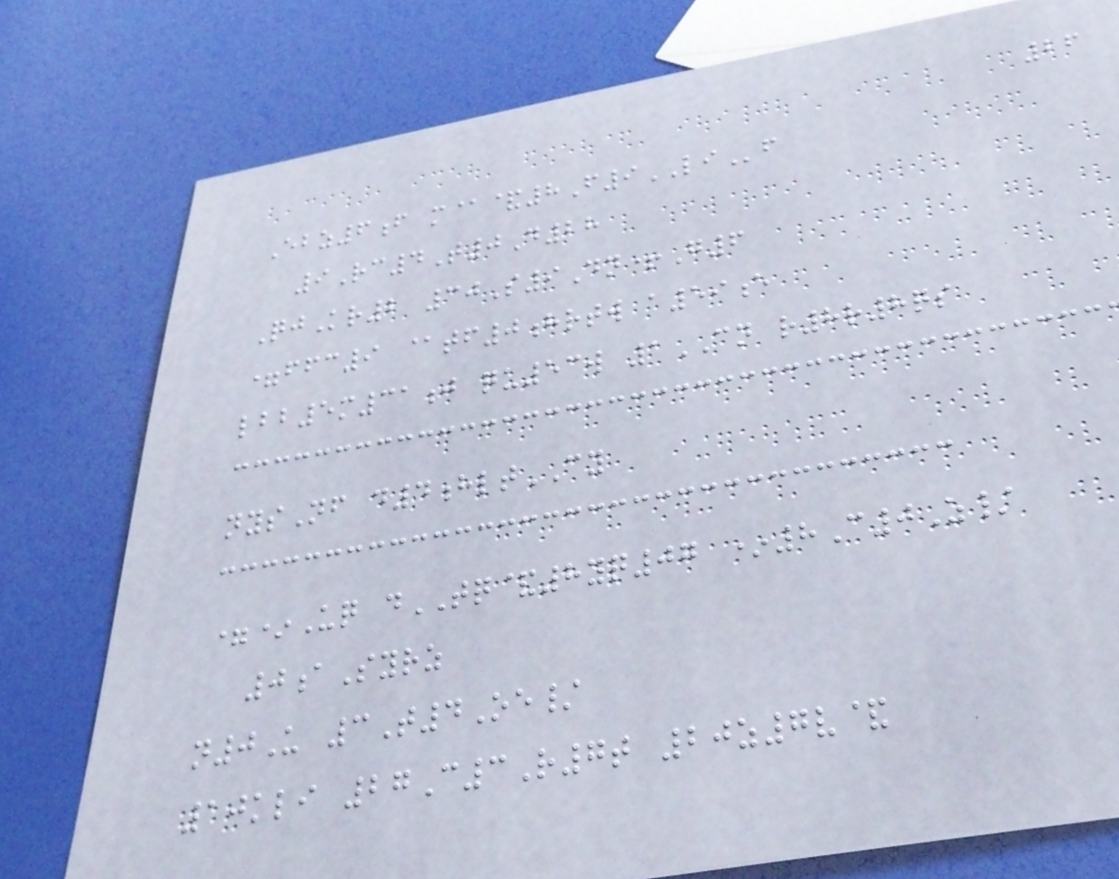26
Ebz6f m@&8F9LIf
9Rc4T0D28
QjKr2 30S9Dn+G6
=ffc9 @tf0hrtw a59e
lbb5m31j qu53w 1CN r8r8qs
nysNf d4hltCY
=*Uq dTQ&8yq07 *8C0Z/
0aSyrz
n0U 3T4Oe/
10kli 27C3R7t 20z7v&
